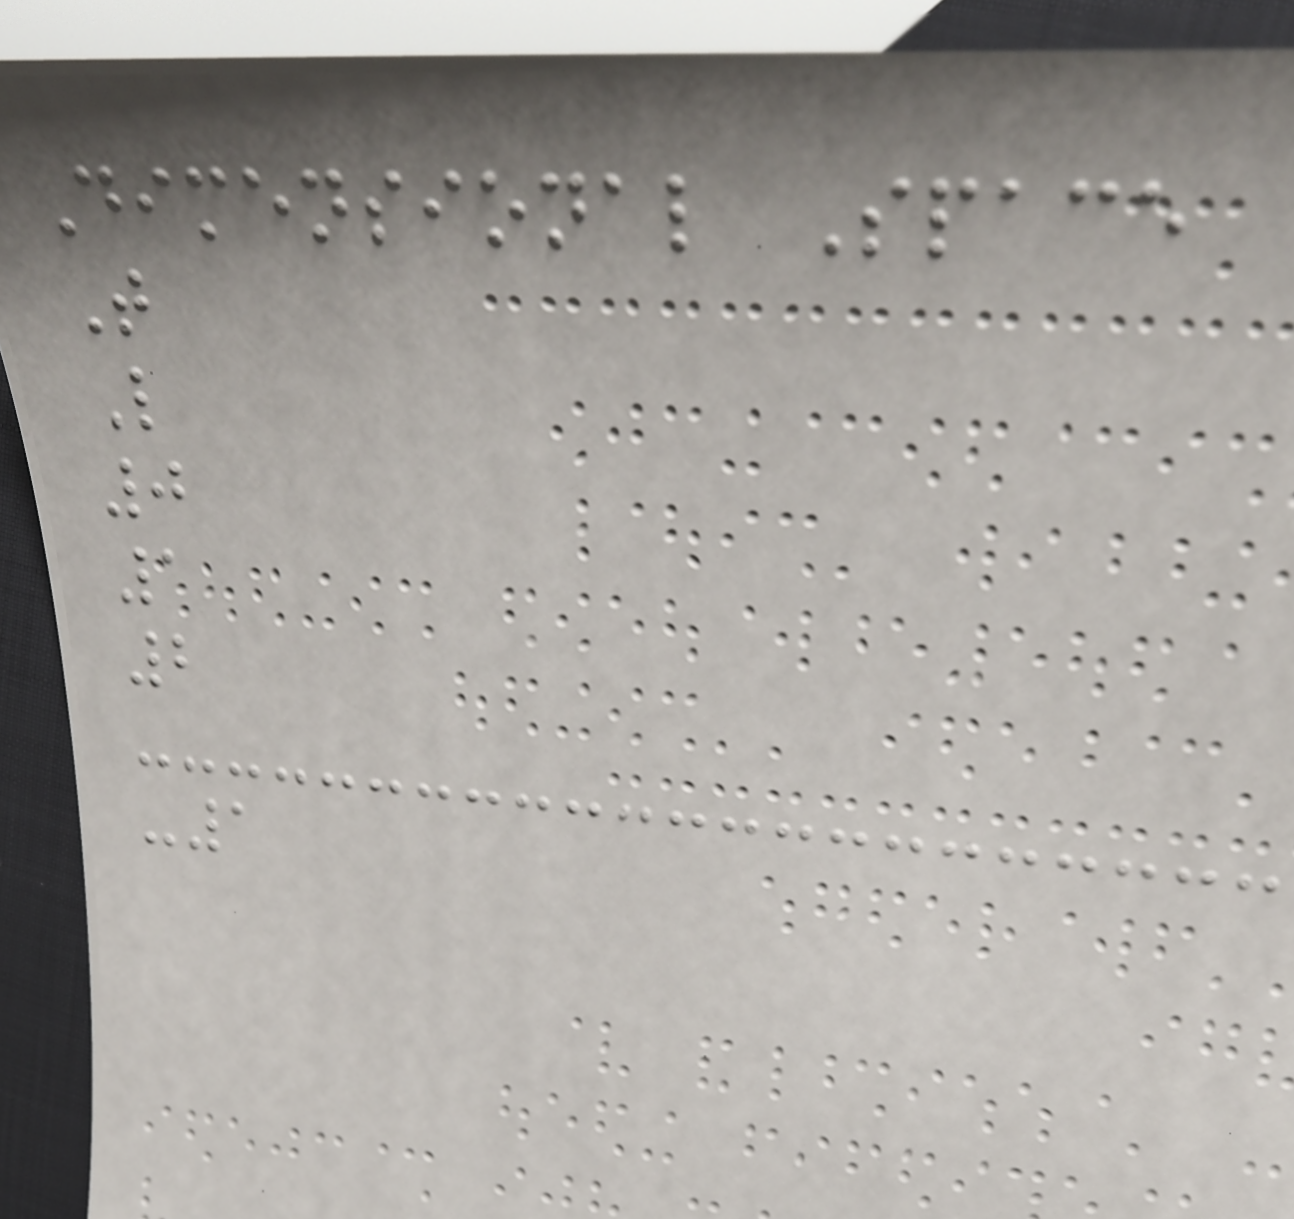Dimensional Space
T
L
0
1
2
-1
